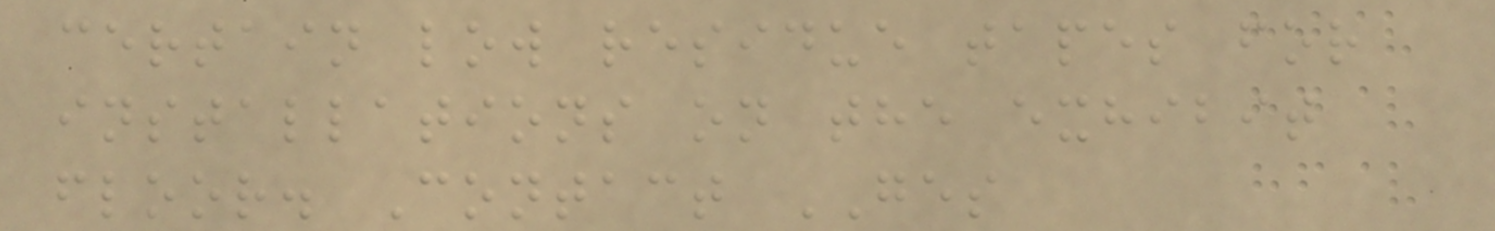certain low residue tapes for
installations on the exhibit
floor. Contact GES
